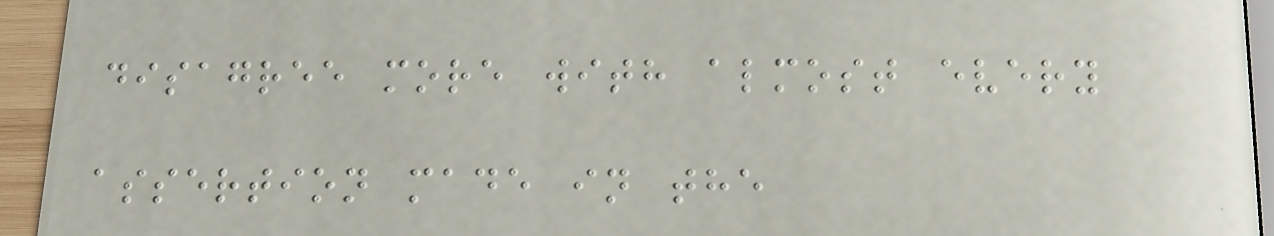disagree more with almost every
assertion made in the
